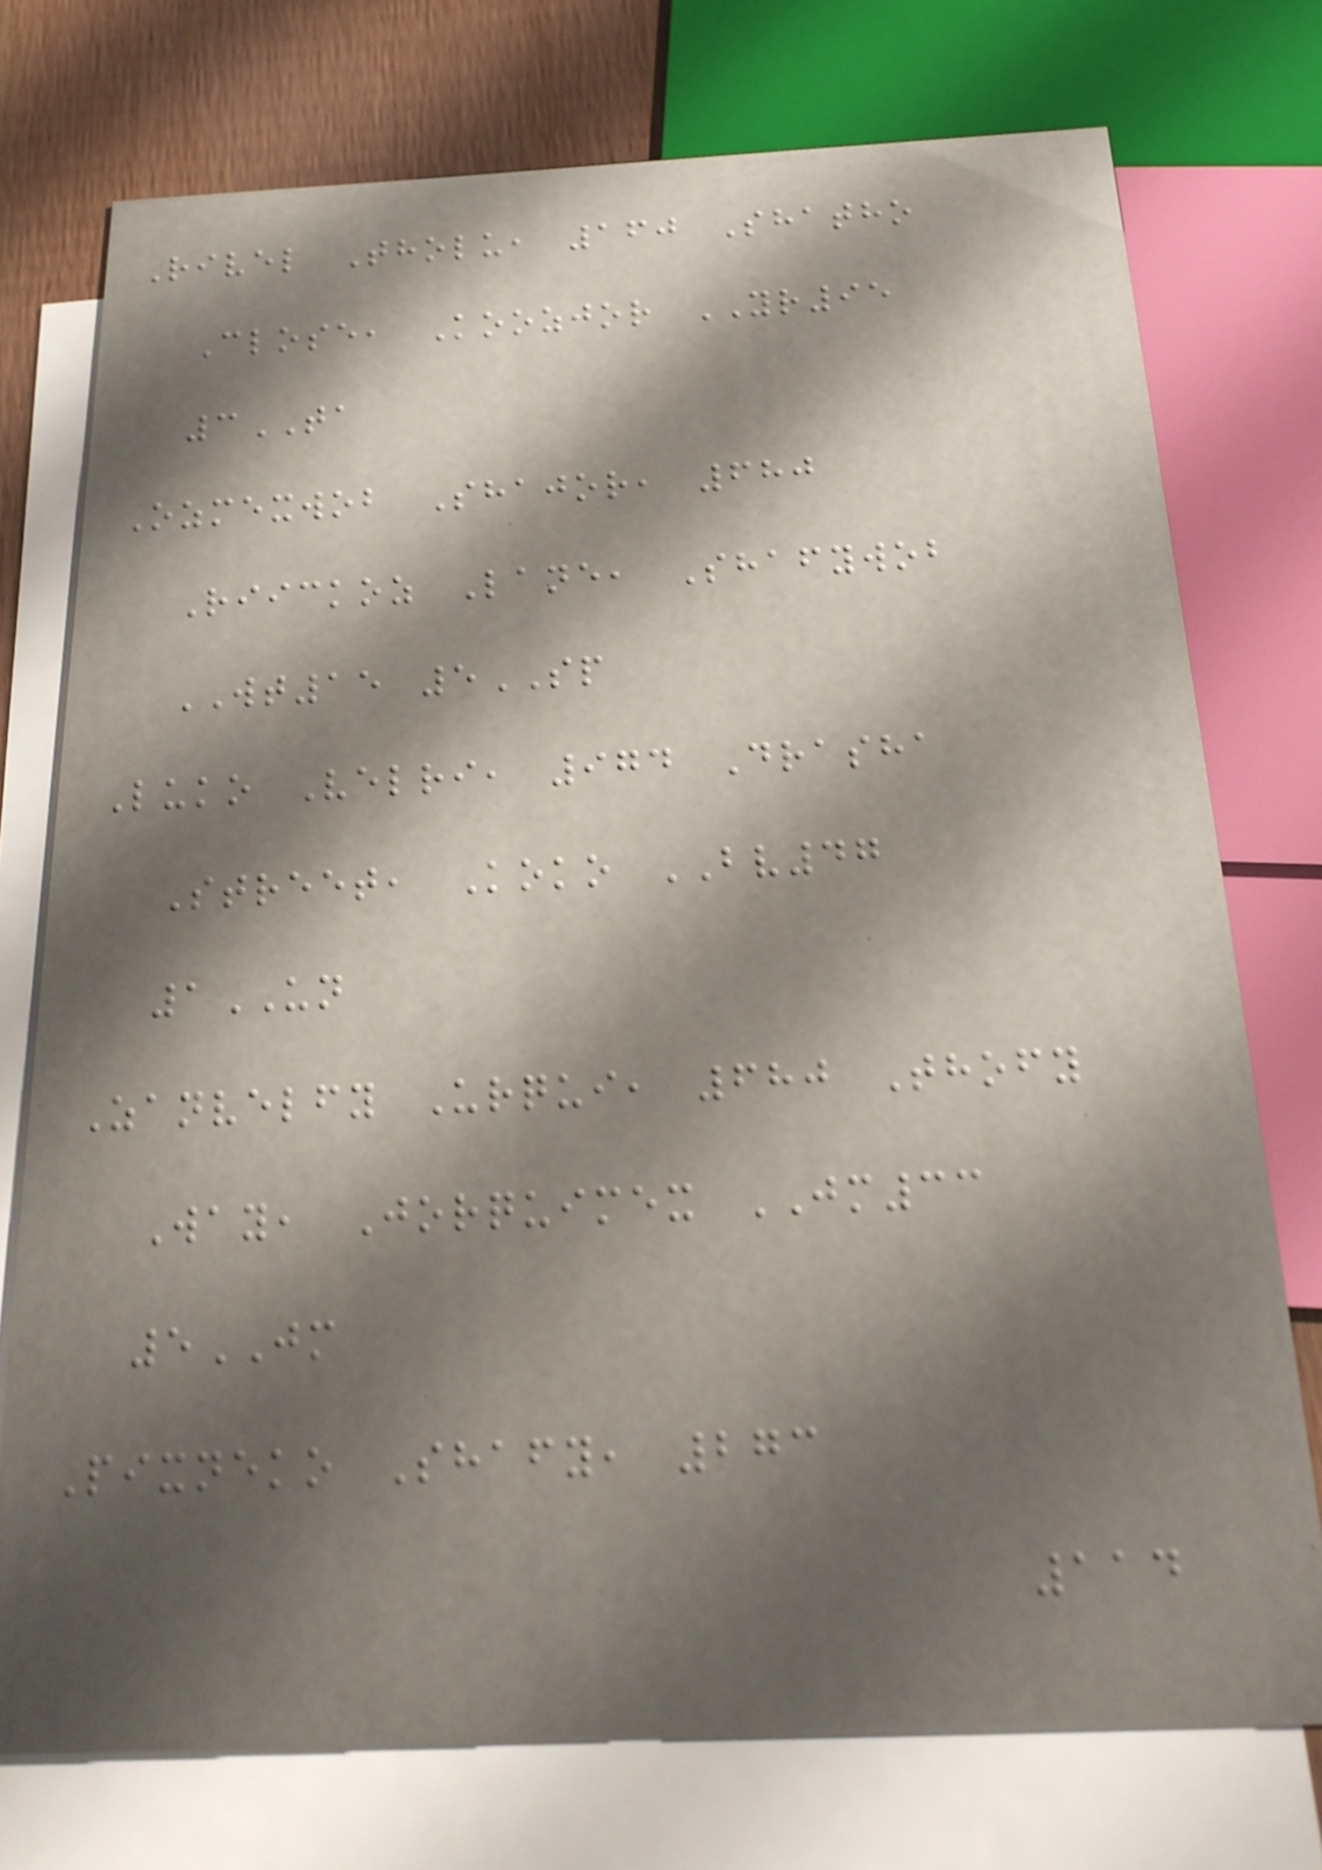Rivel Tholu, 160 Shatho
Close, Koozjor YR95
3TA
Ozmexwob Shajor, 680
Riickoz Lane, Shafywob
WT15 5SP
Luko Velri, 974 Drasha
Street, Koko BV47
1UN
Zanvelfy Urqui, 680 Thofy
Way, Jorquimex JM33
5JM
Pixneko Shafy, 273
114
